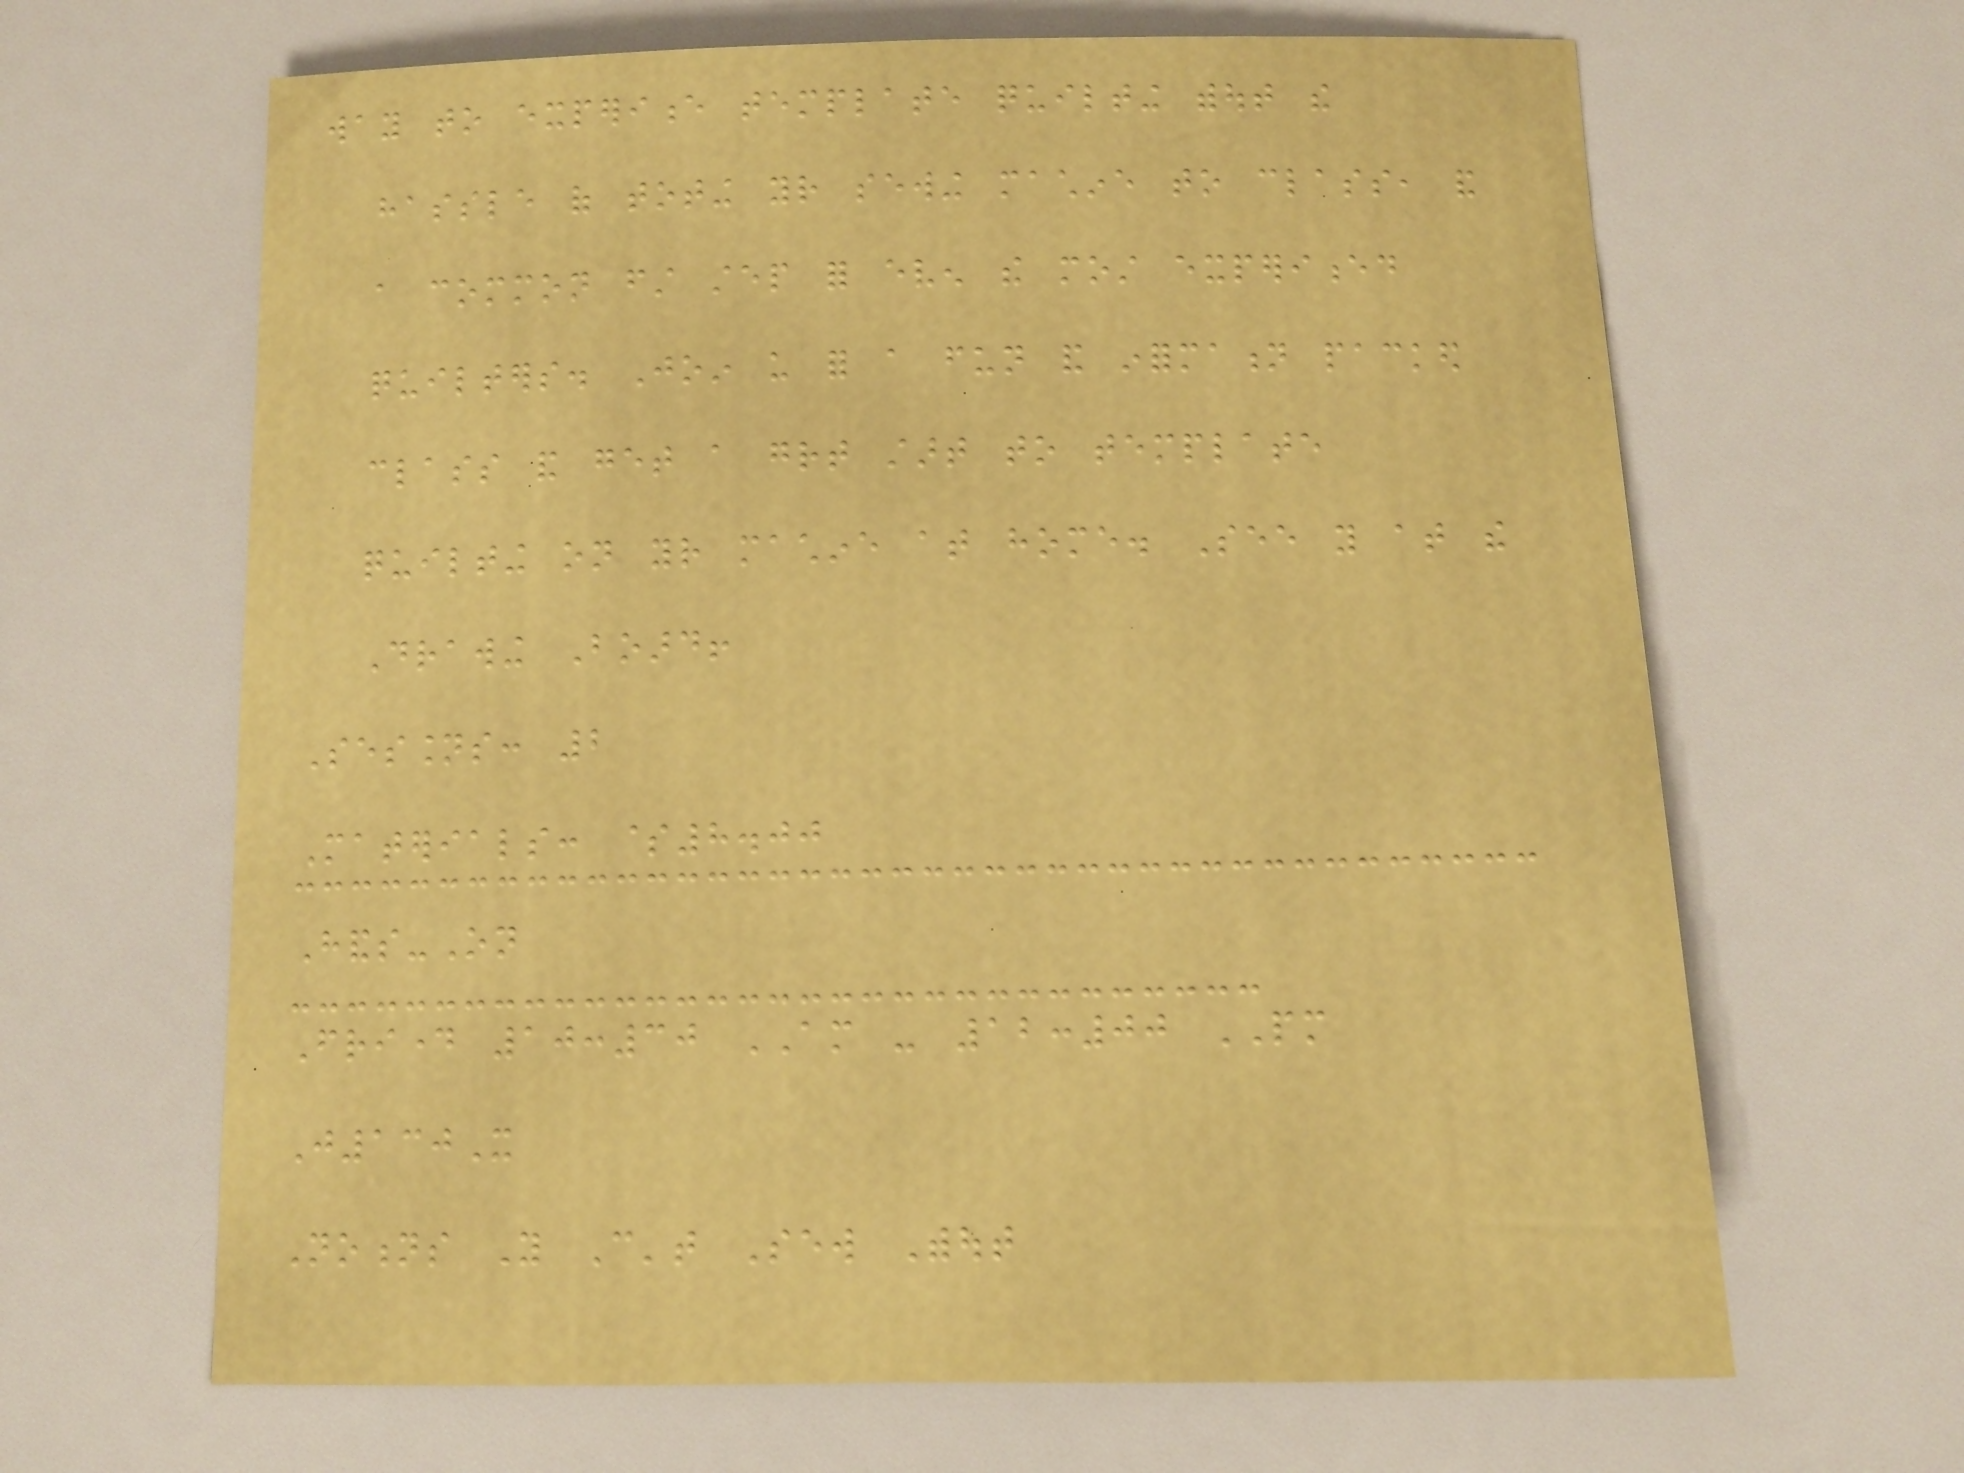way to experience template quilting without the
hassle of toting your sewing machine to class, and
a common first step for even the most experienced
quilters. Join us for a fun and information packed
class and get a great start to template
quilting on your machine at home. See you at the
Drawing Board!
Sessions: 2
Materials: $8.00
Hands-On
Friday 10:30 AM - 12:00 PM
J130X
Notions You Can't Sew Without
